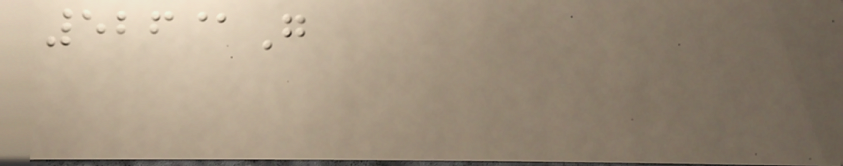526@G
